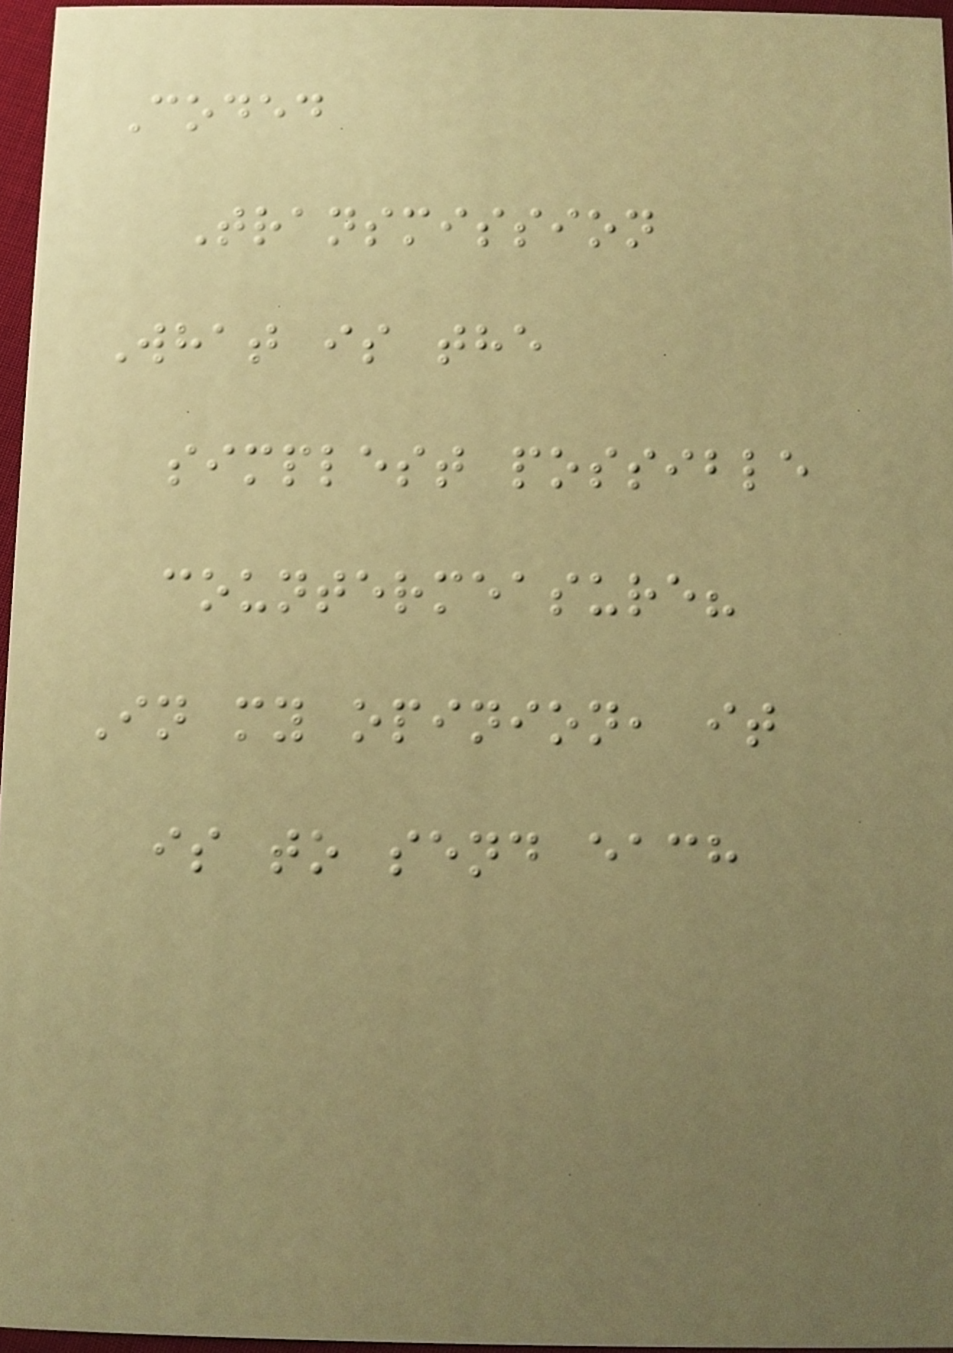Coded
Transmission
What is the
simplest possible
countermeasure?
In my opinion, it
is to send each
